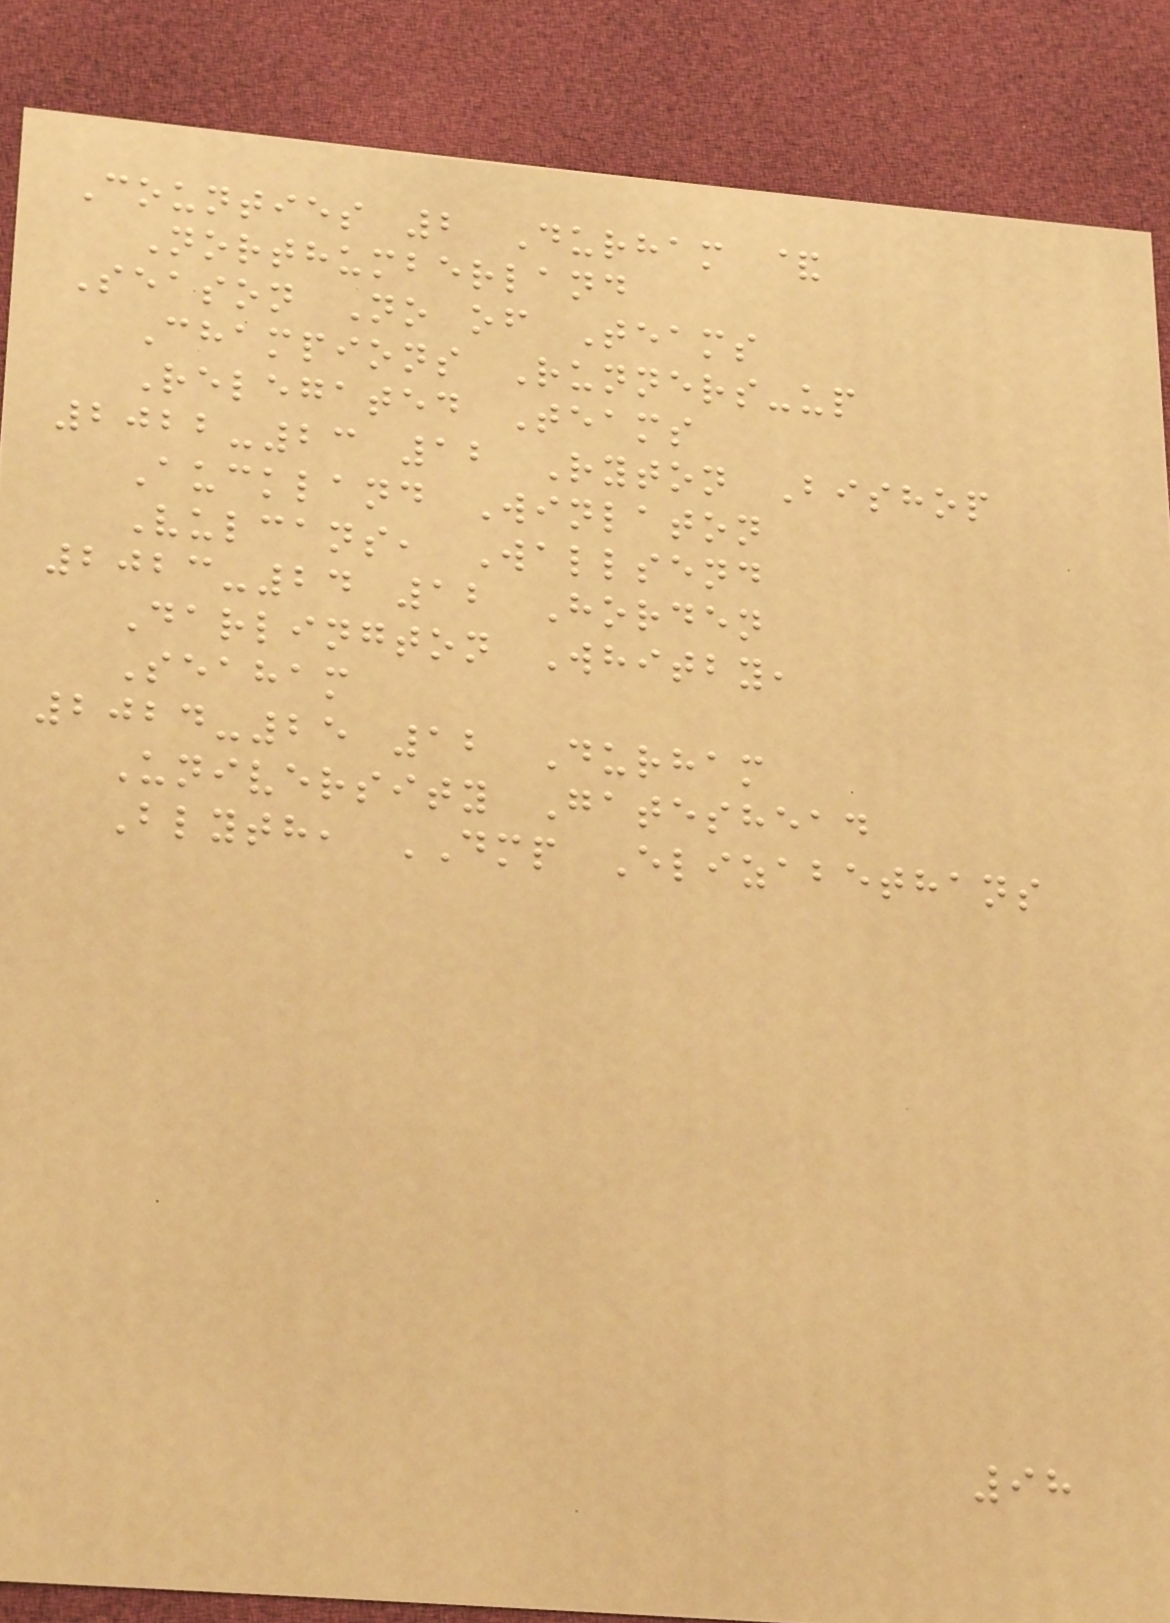Counties 2 Durham &
Northumberland
Season No of Teams
Champions Runners-up
Relegated Teams
2022-23 12 Ryton Bishop
Auckland Winlaton
Vulcans, Wallsend
2023-24 12 Horden
Darlington Whitby,
Seaham
2024-25 12 Durham
University Gateshead
Blyth, DMP Elizabethans
98
